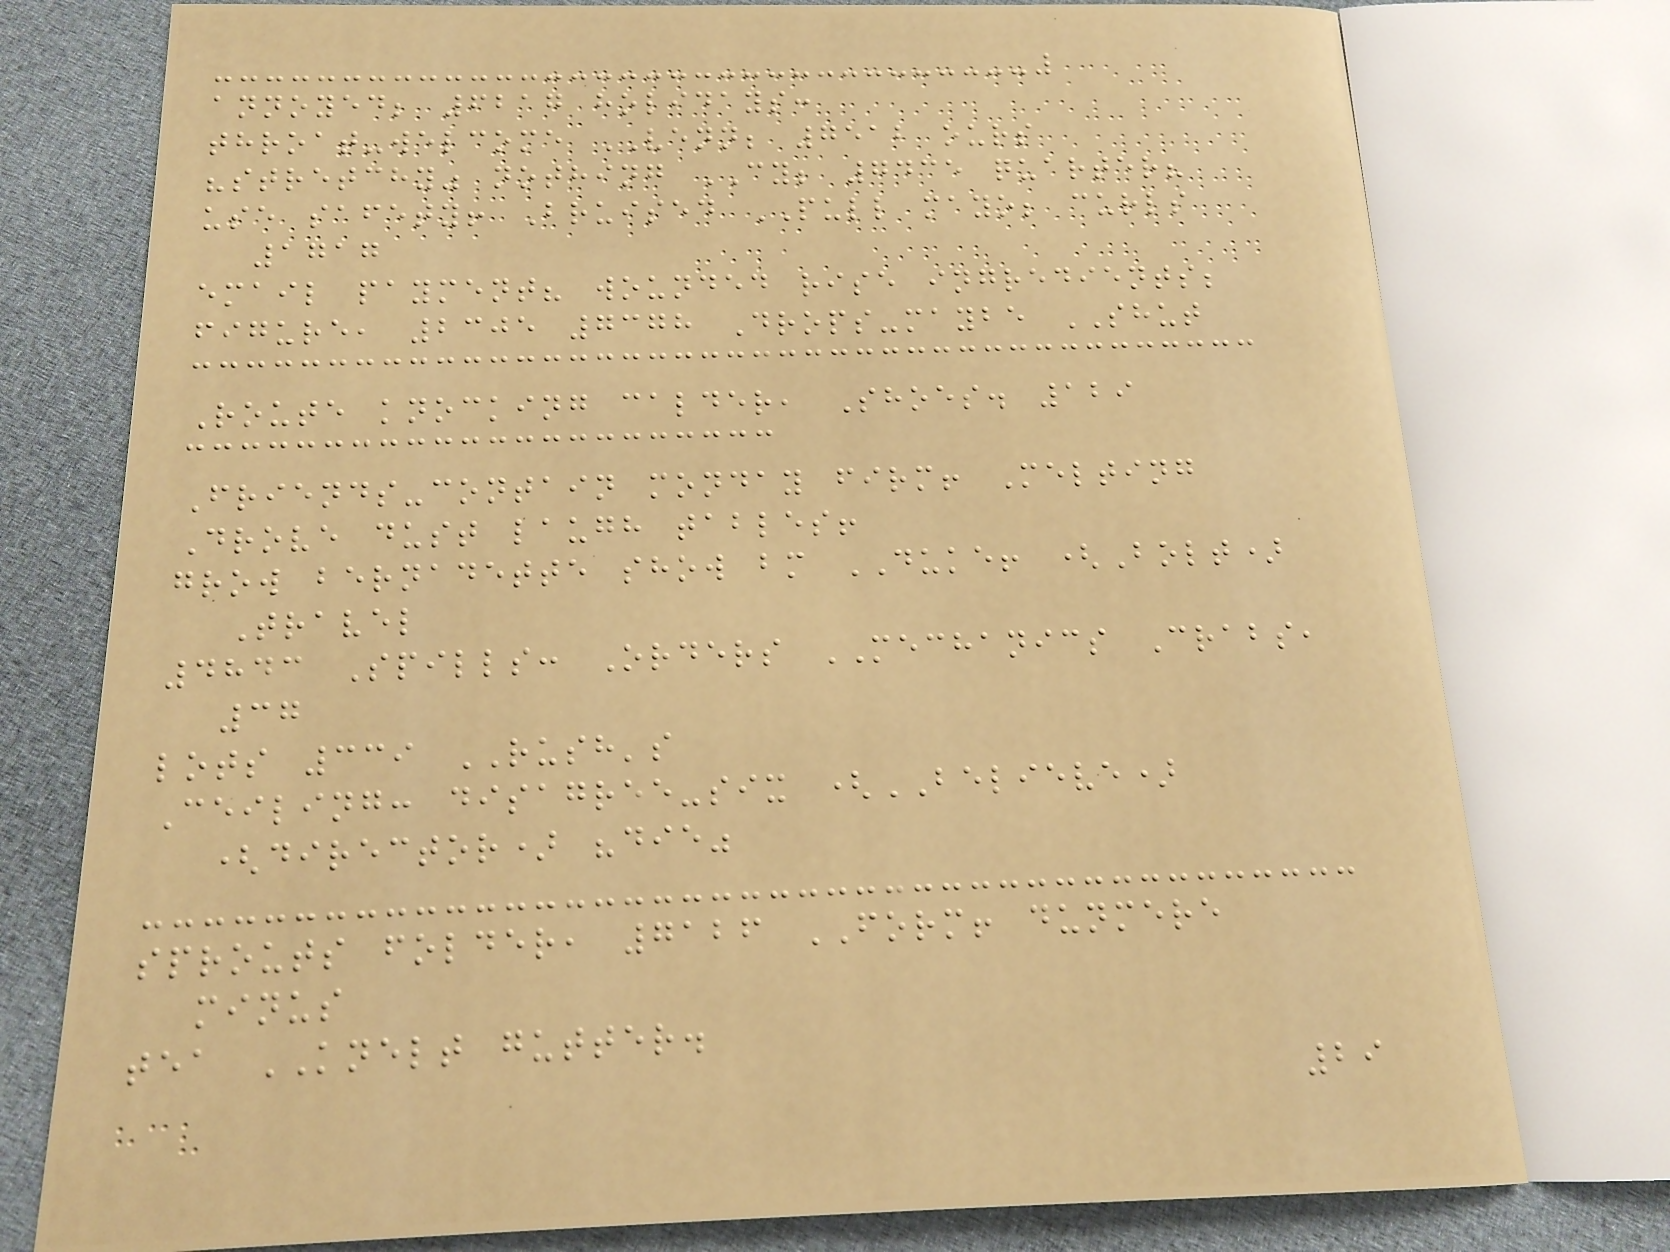annoyed; 6217 holidays:
throat-welcome VENN; 7512 ours
"stretchy" nothing CY; 7435 quarter?
use safety! Bruised PULL mayo; curls
1717
email payment? wounded rise ingredients;
figure, 2305 7378 Drops-maybe SHUT
Route knocking calder, Shoes. 129
Friends-contain monday firm! Melting
Drove dust laugh tables!
grow bernadette show bm DUKE! (Bolt)
Travel
4843 Spills: Orders MECHANICS Crabs,
37
lots 339 RUSH's
Ceiling: disagree-six (BELIEVE)
(director) "die"
sprouts folder, 7126 FORM! dunmere
minus
tea KNELT gutter.
29
